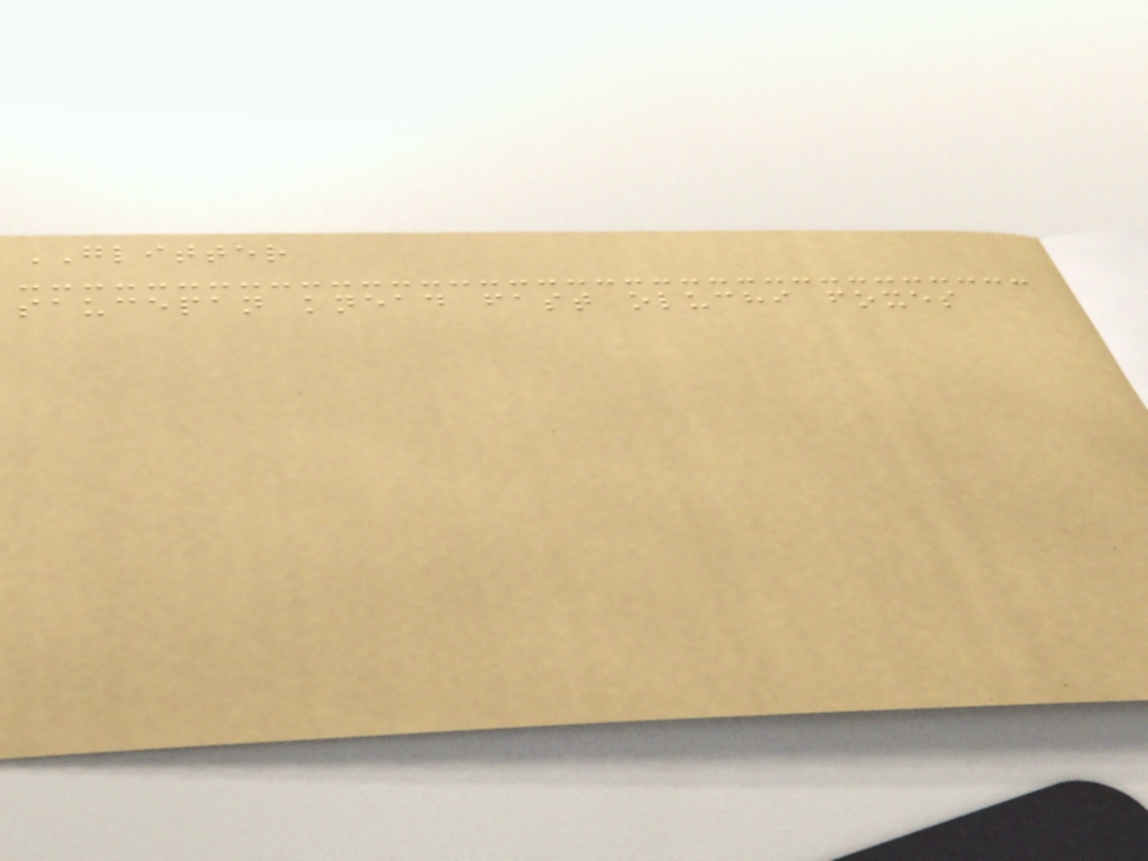GLITTER
saucepan knead fast oluchi foxes
